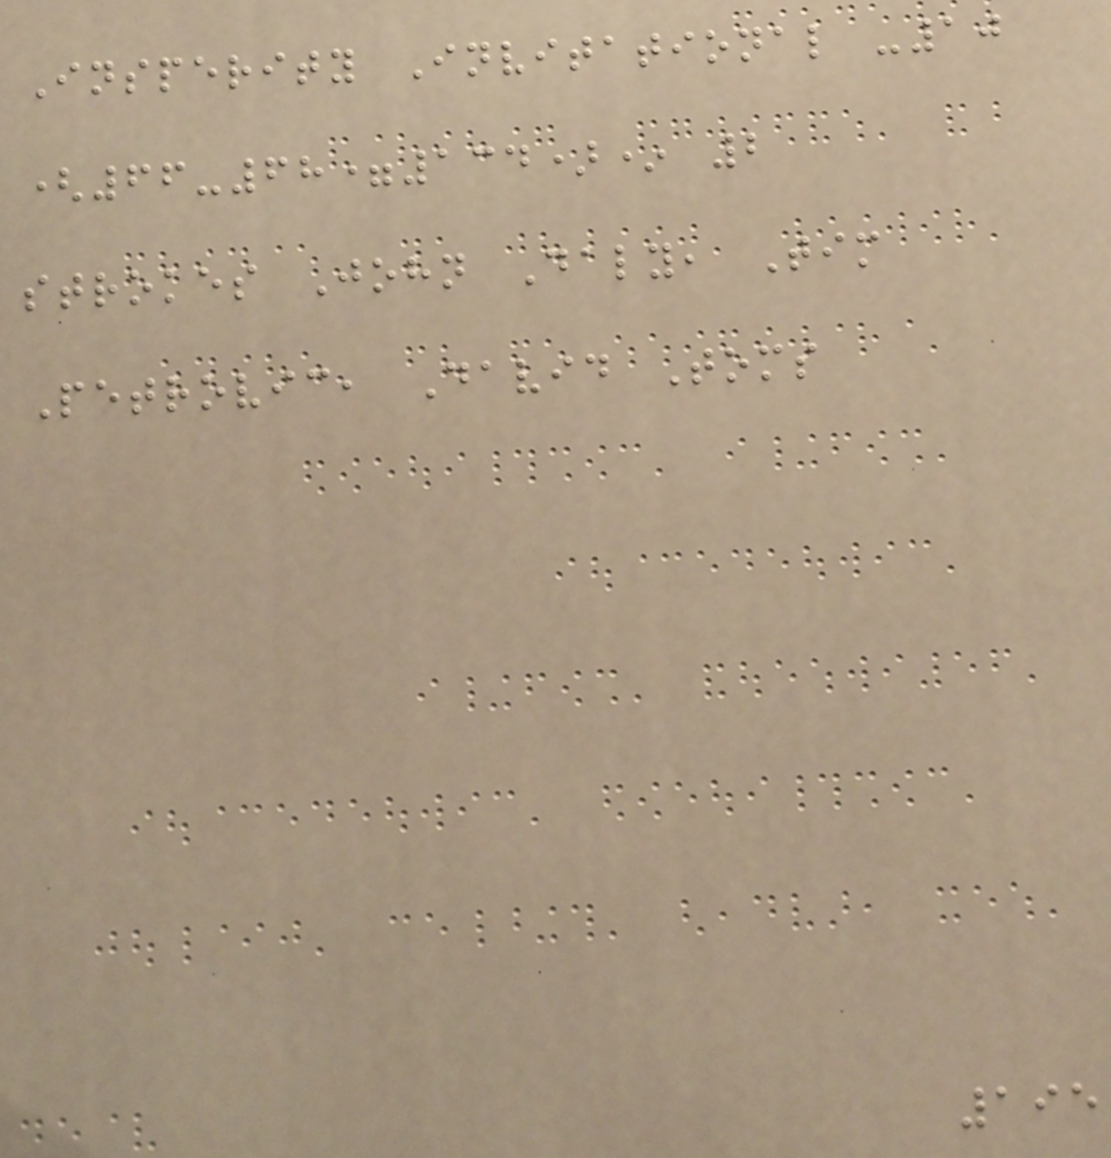Insperity Invitational -10
(66-68=134)* 2
strokes John Daly, Tim
Petrovic, David Toms
195
